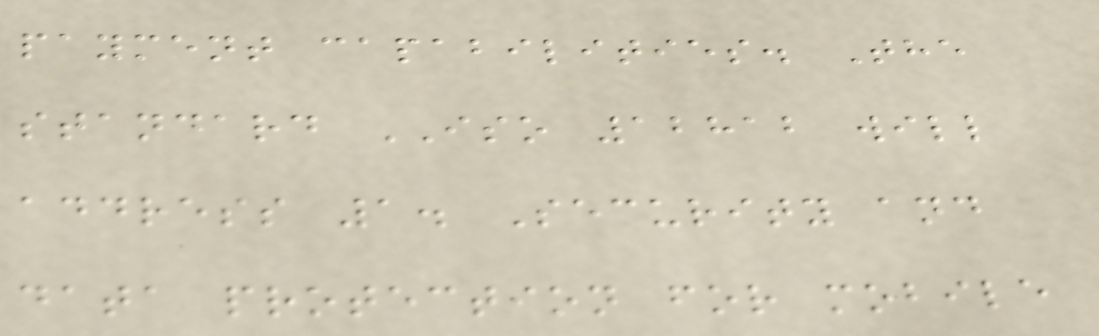payment capabilities. The
standard ISO 12812 will
address 1. Security and
data protection for mobile
